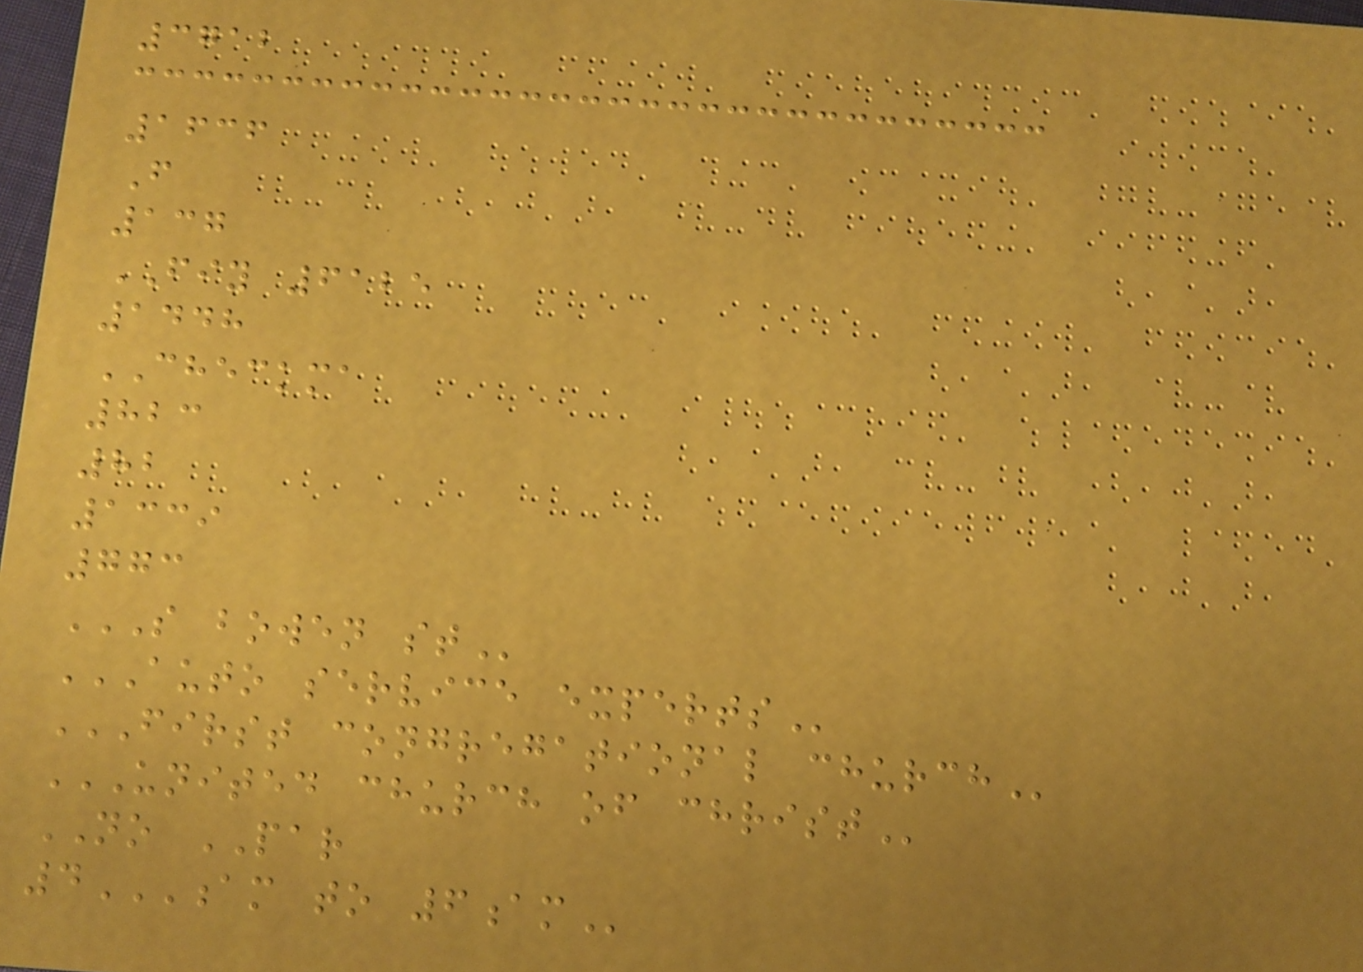3712
1636
F
137
FIY 6125
1448
CHECKMA
823
82
1339
773
S BOWEN ST
AUTO SERVICE EXPERTS
FIRST CONGREGATIONAL CHURCH
UNITED CHURCH OF CHRIST
NO PAR
4AM TO 6AM
